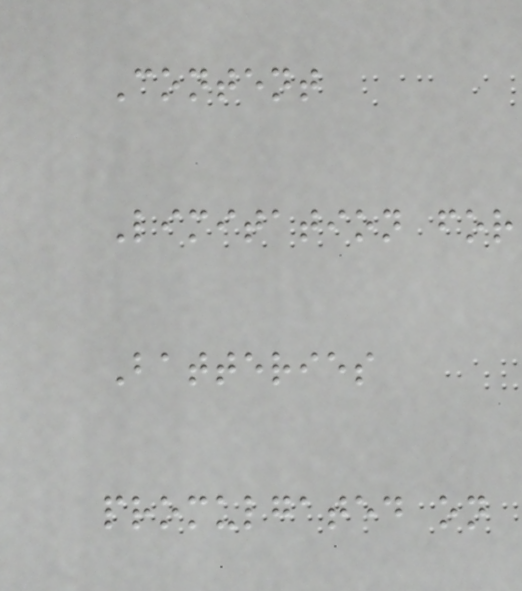Content
Limitation for
Batteries
promulgated on
